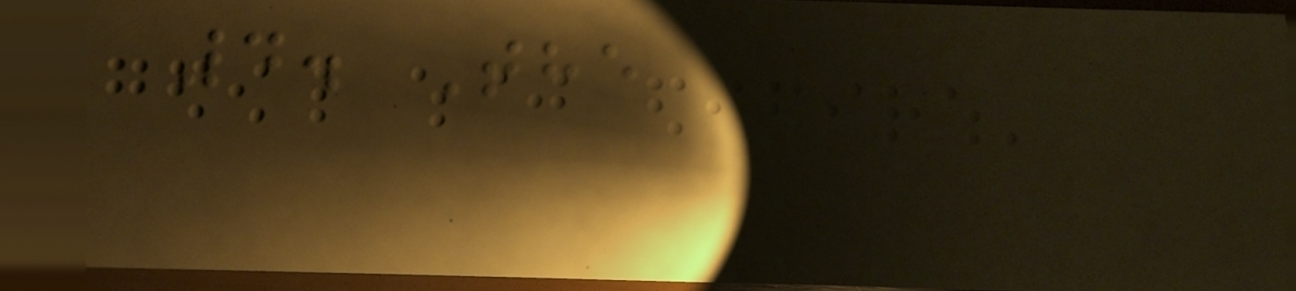4. The
